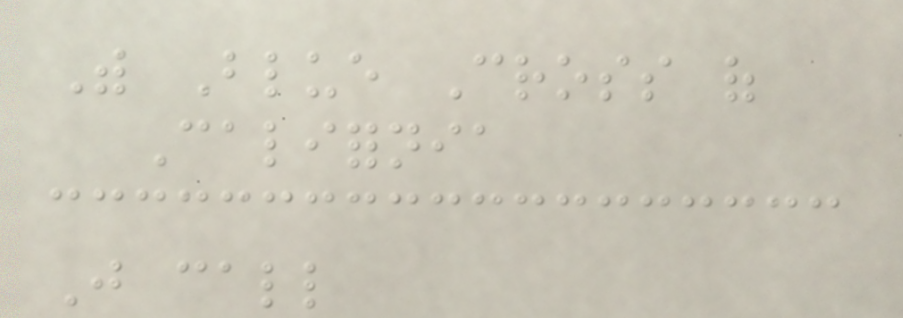With Blue Cross of
California
Just call
